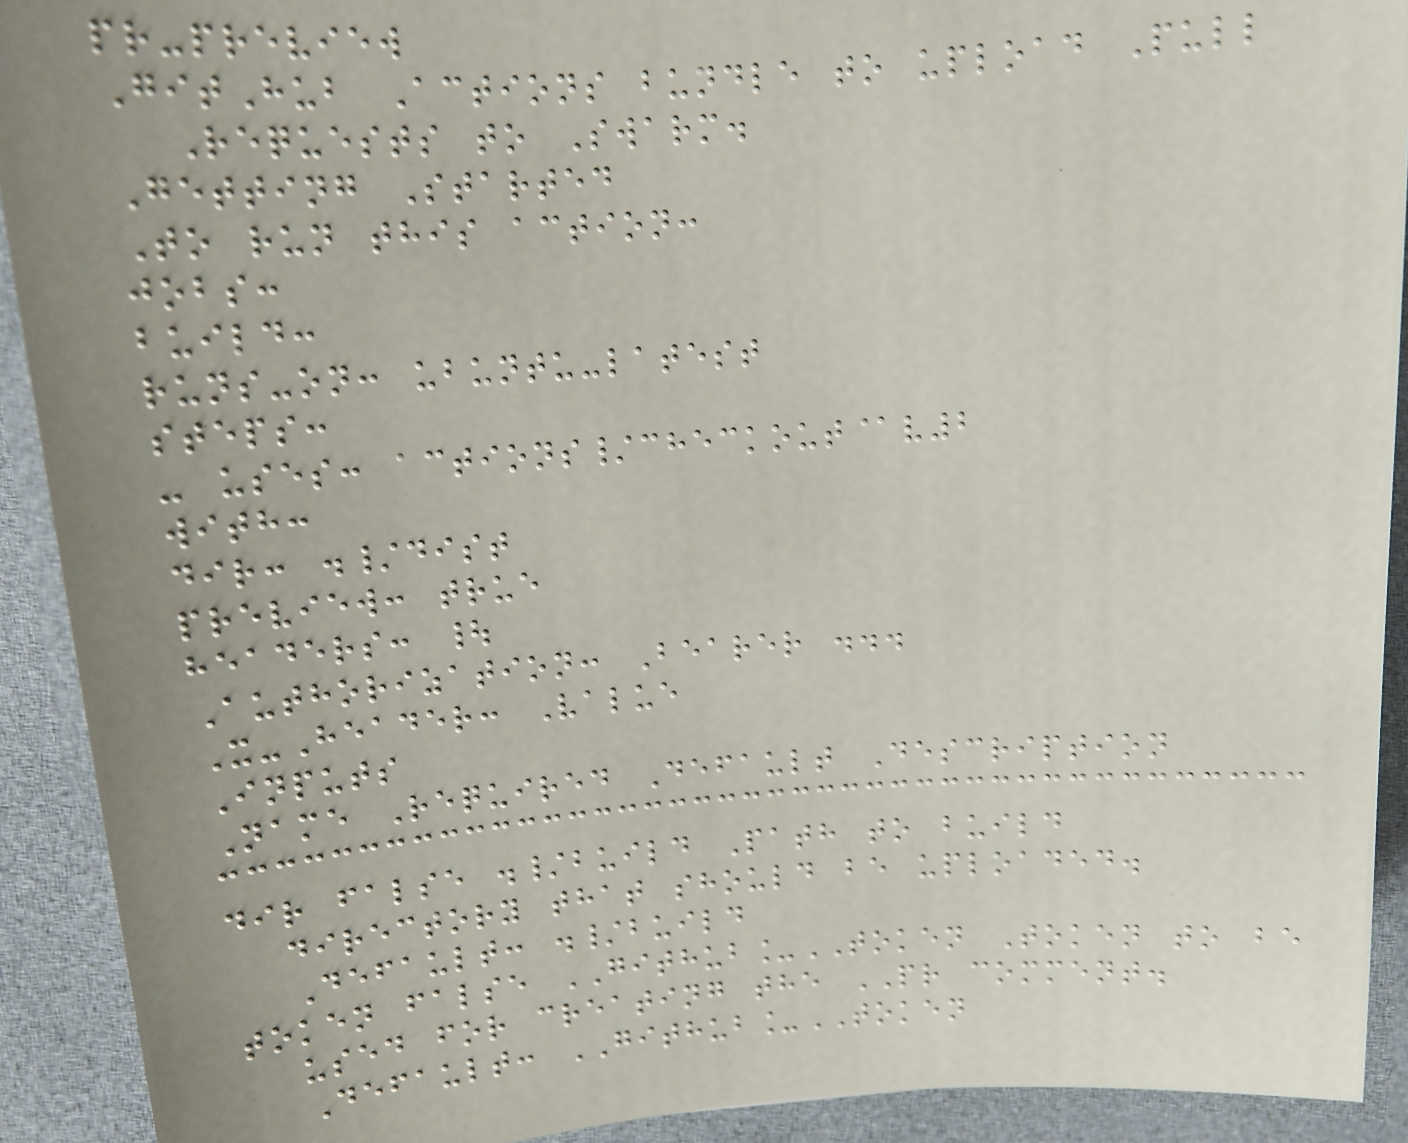pr-preview
GitHub Actions bundle to upload Pull
Requests to Swarm.
Getting Started
To run this action:
jobs:
build:
runs-on: ubuntu-latest
steps:
- uses: actions/checkout@v2
with:
dir: ./dist
preview: true
headers: |
Authorization: Bearer ...
X-Header: Value
Inputs
Name Required Default Description
dir false ./build Path to build
directory that should be uploaded.
Default: ./build
token false GITHUB_TOKEN Token to be
used for creating the PR comment.
Default: GITHUB_TOKEN
